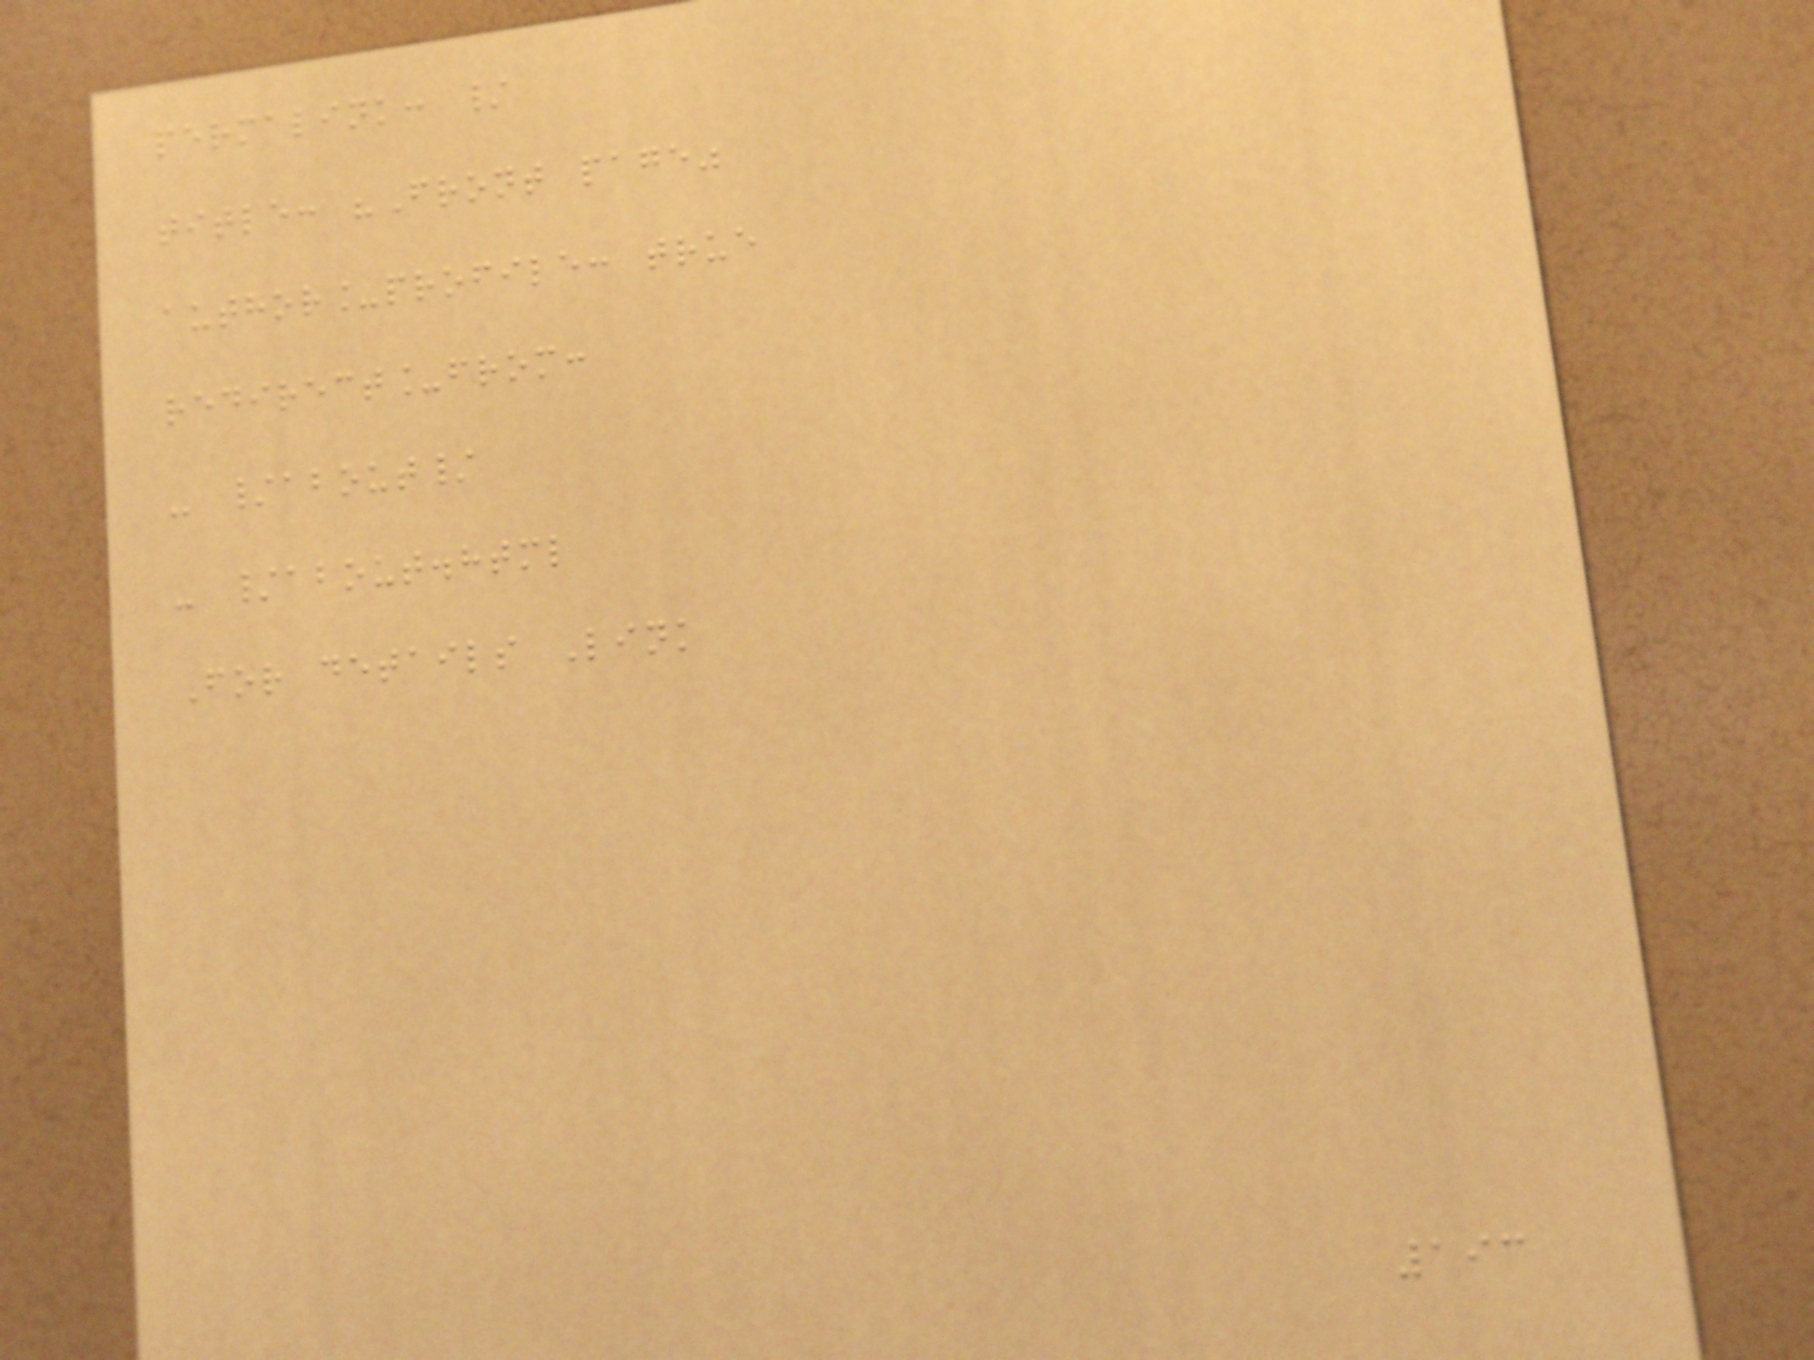permalink: /
title: "Front page"
author_profile: true
redirect_from:
- /about/
- /about.html
For details Link
193
